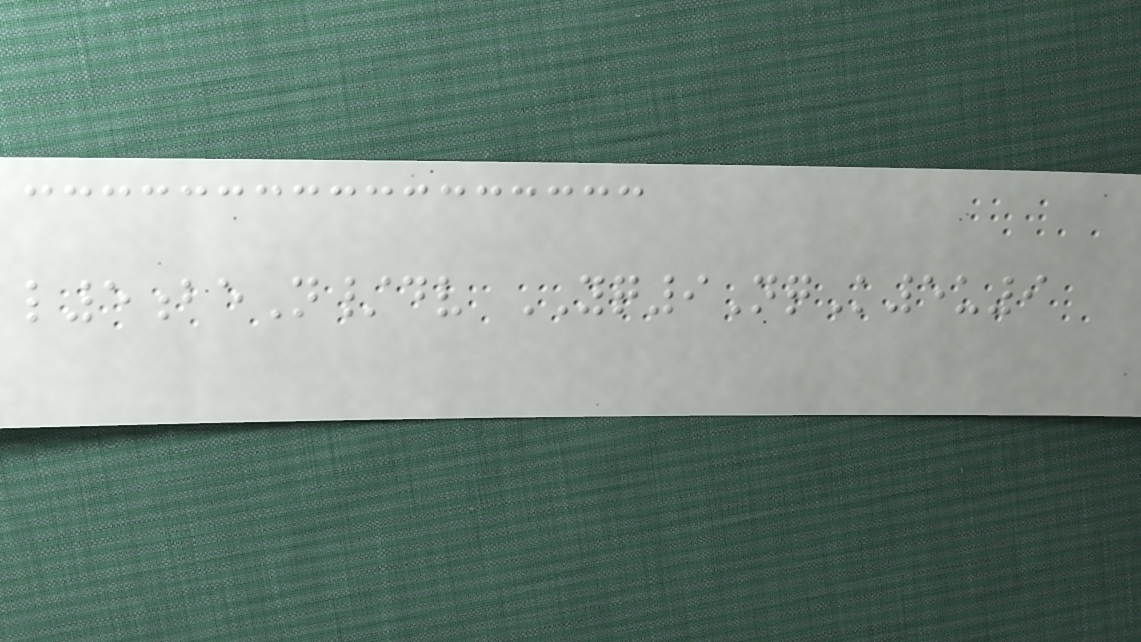l5beN/dv YQ9NqK5u9
